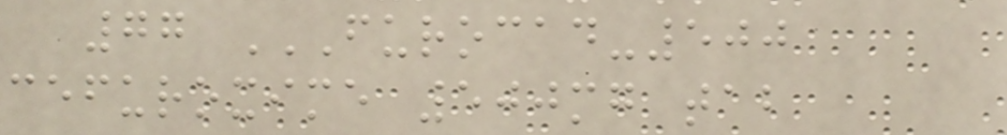77 FUROCAD-500
CEFUROXIME 500MG TAB
